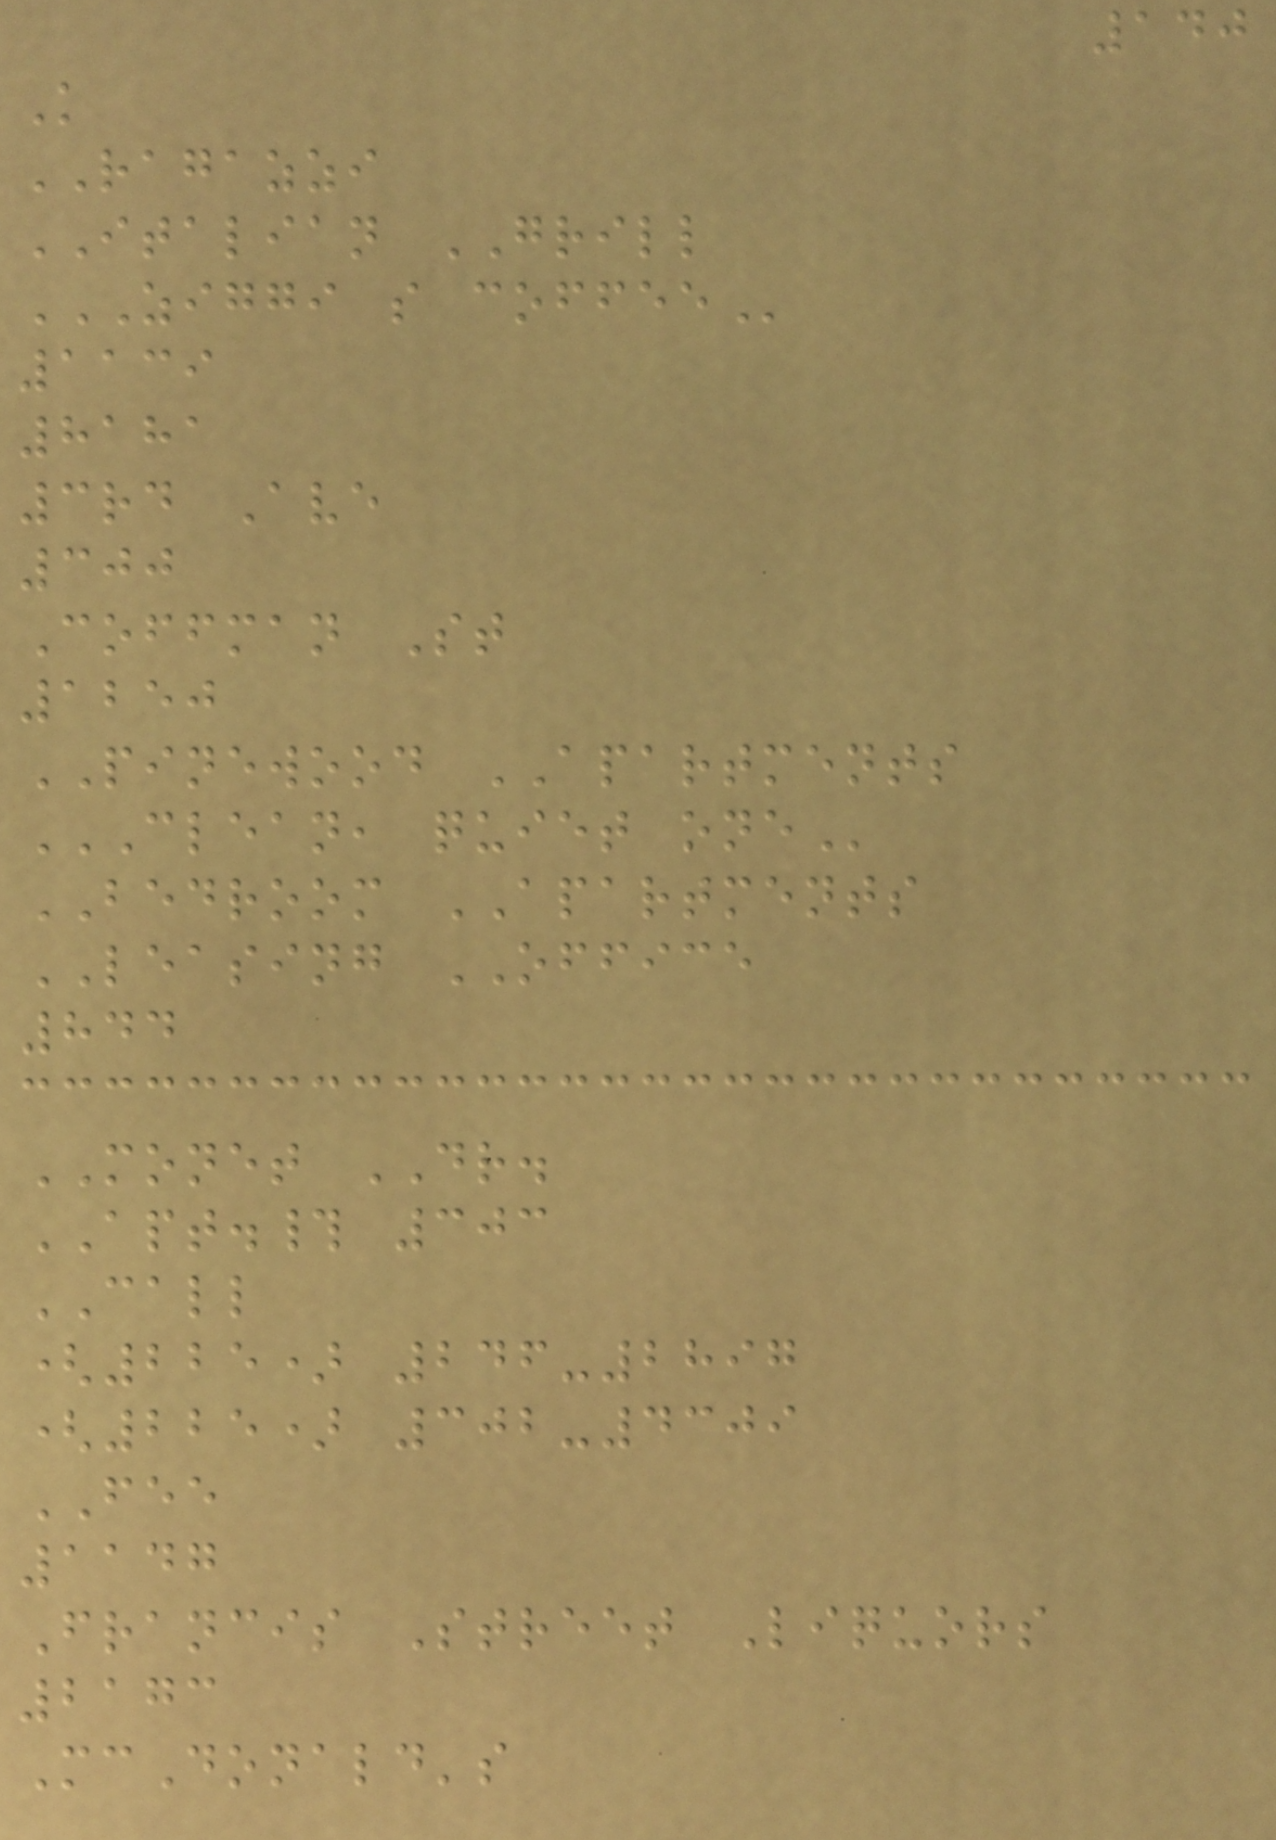140
K
RAGAZZI
ITALIAN GRILL
ZIGGI S COFFEE
1139
8181
3rd Ave
300
Coffman St
1250
PINEWOOD APARTMENTS
CLEAN, QUIET ONE
BEDROOM APARTMENTS
LEASING OFFICE
844
MONET DR.
APT.# 303
CALL
(225) 246-2897
(225) 302-4309
FEE
1147
Francis Street Liquors
2173
McDonald's
